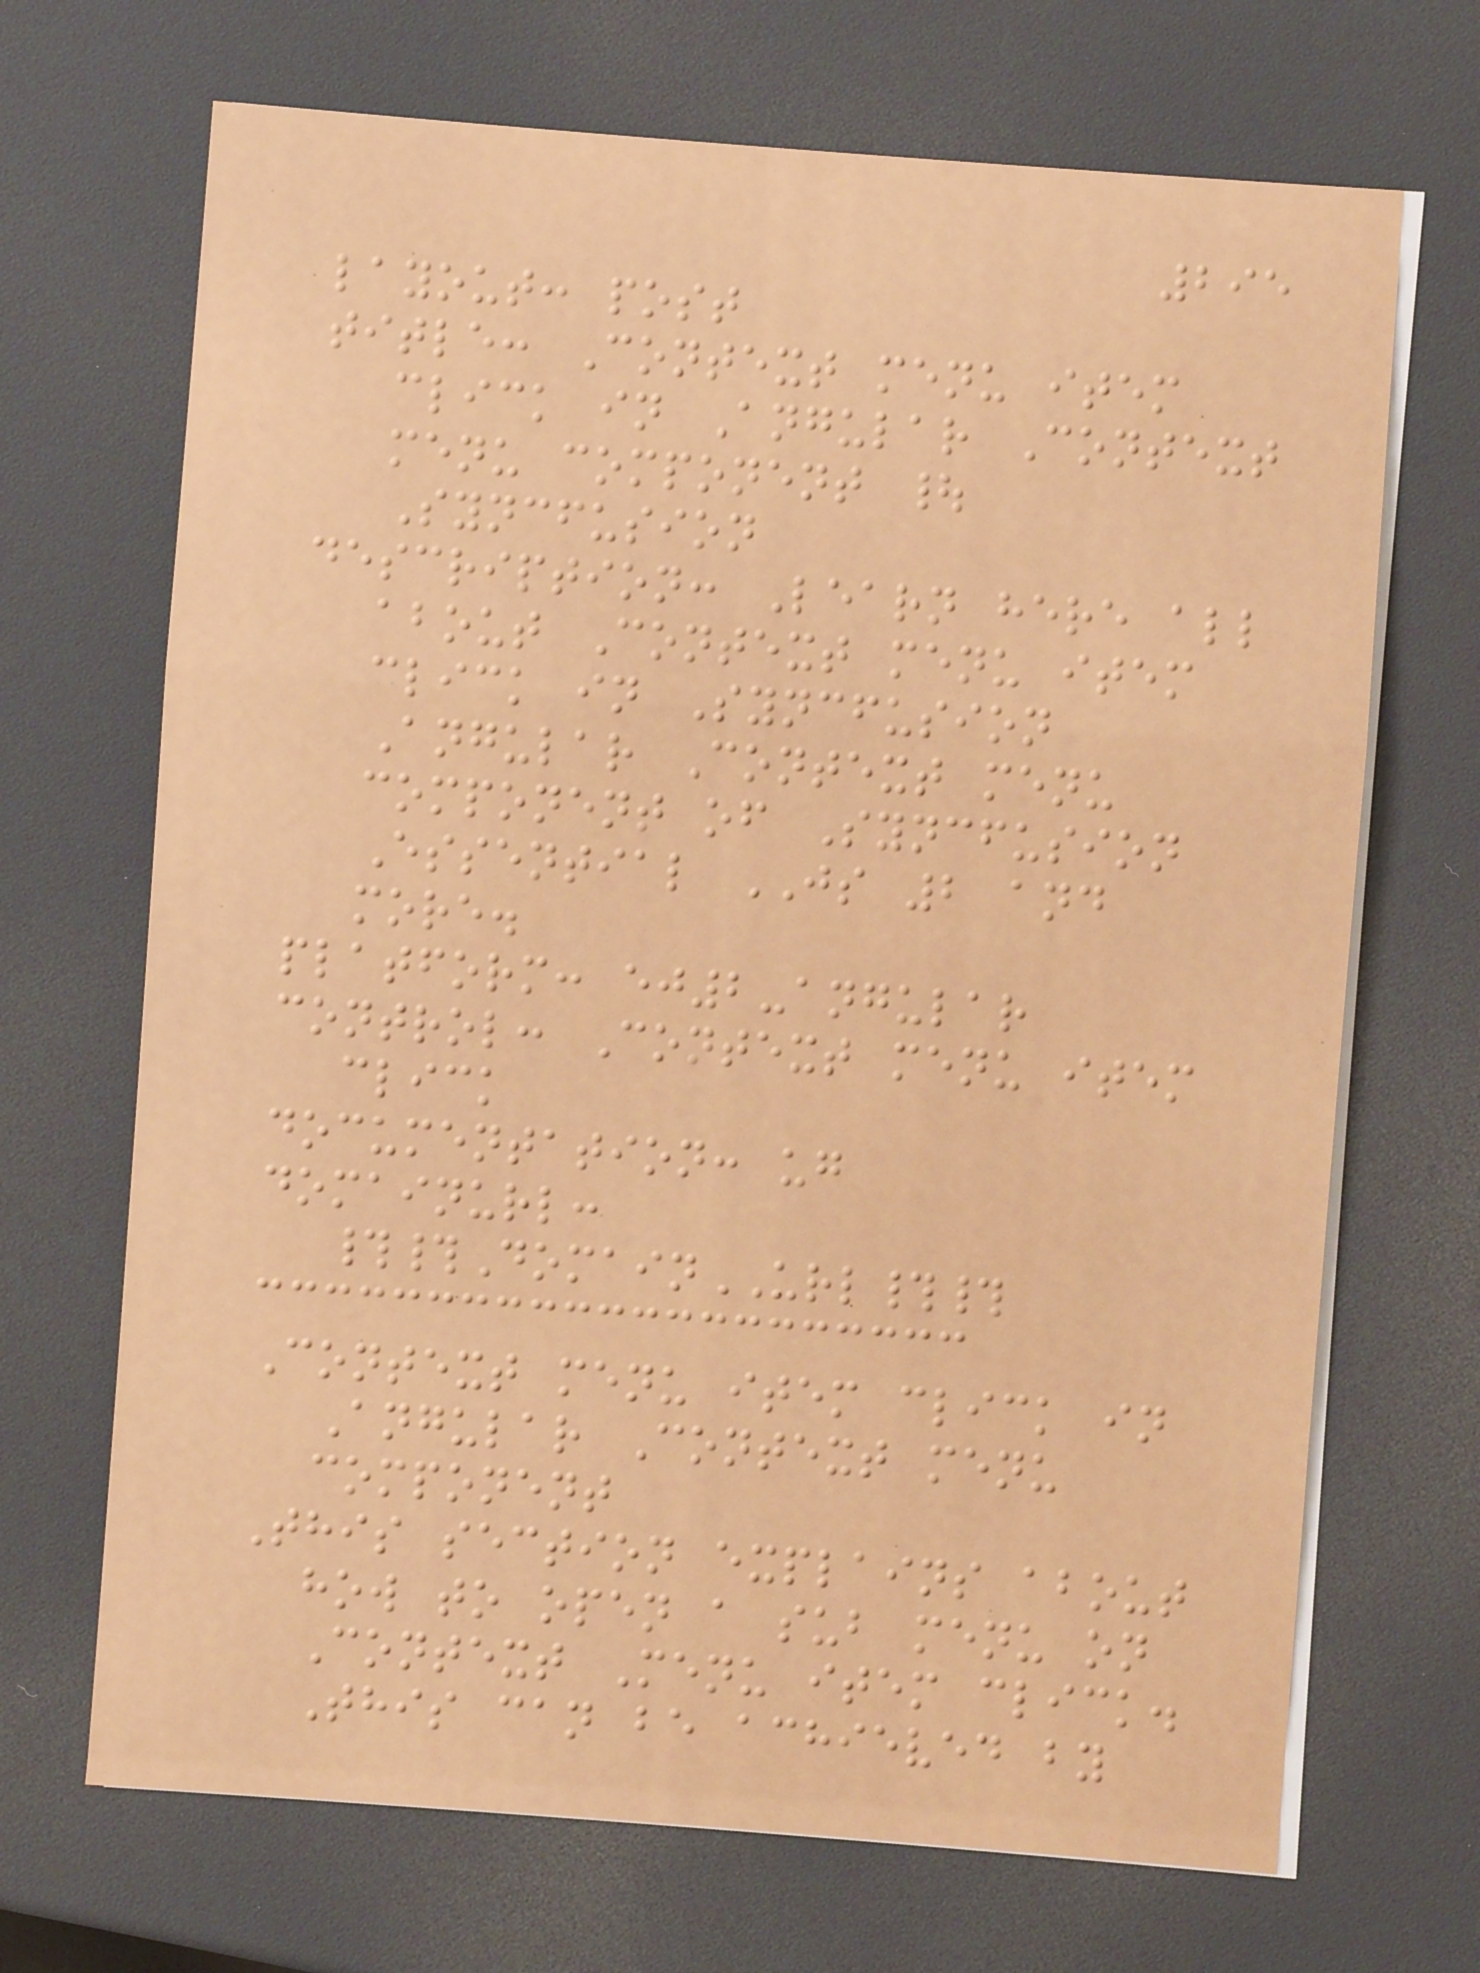295
layout: post
title: Context menu item
click in Angular Context
menu component |
Syncfusion
description: Learn here all
about Context menu item
click in Syncfusion
Angular Context menu
component of Syncfusion
Essential JS 2 and
more.
platform: ej2-angular
control: Context menu item
click
documentation: ug
domainurl:
##DomainURL##
Context menu item click in
Angular Context menu
component
This section explains about
how to open a sub menu on
Context Menu item click.
This can be achieved by
